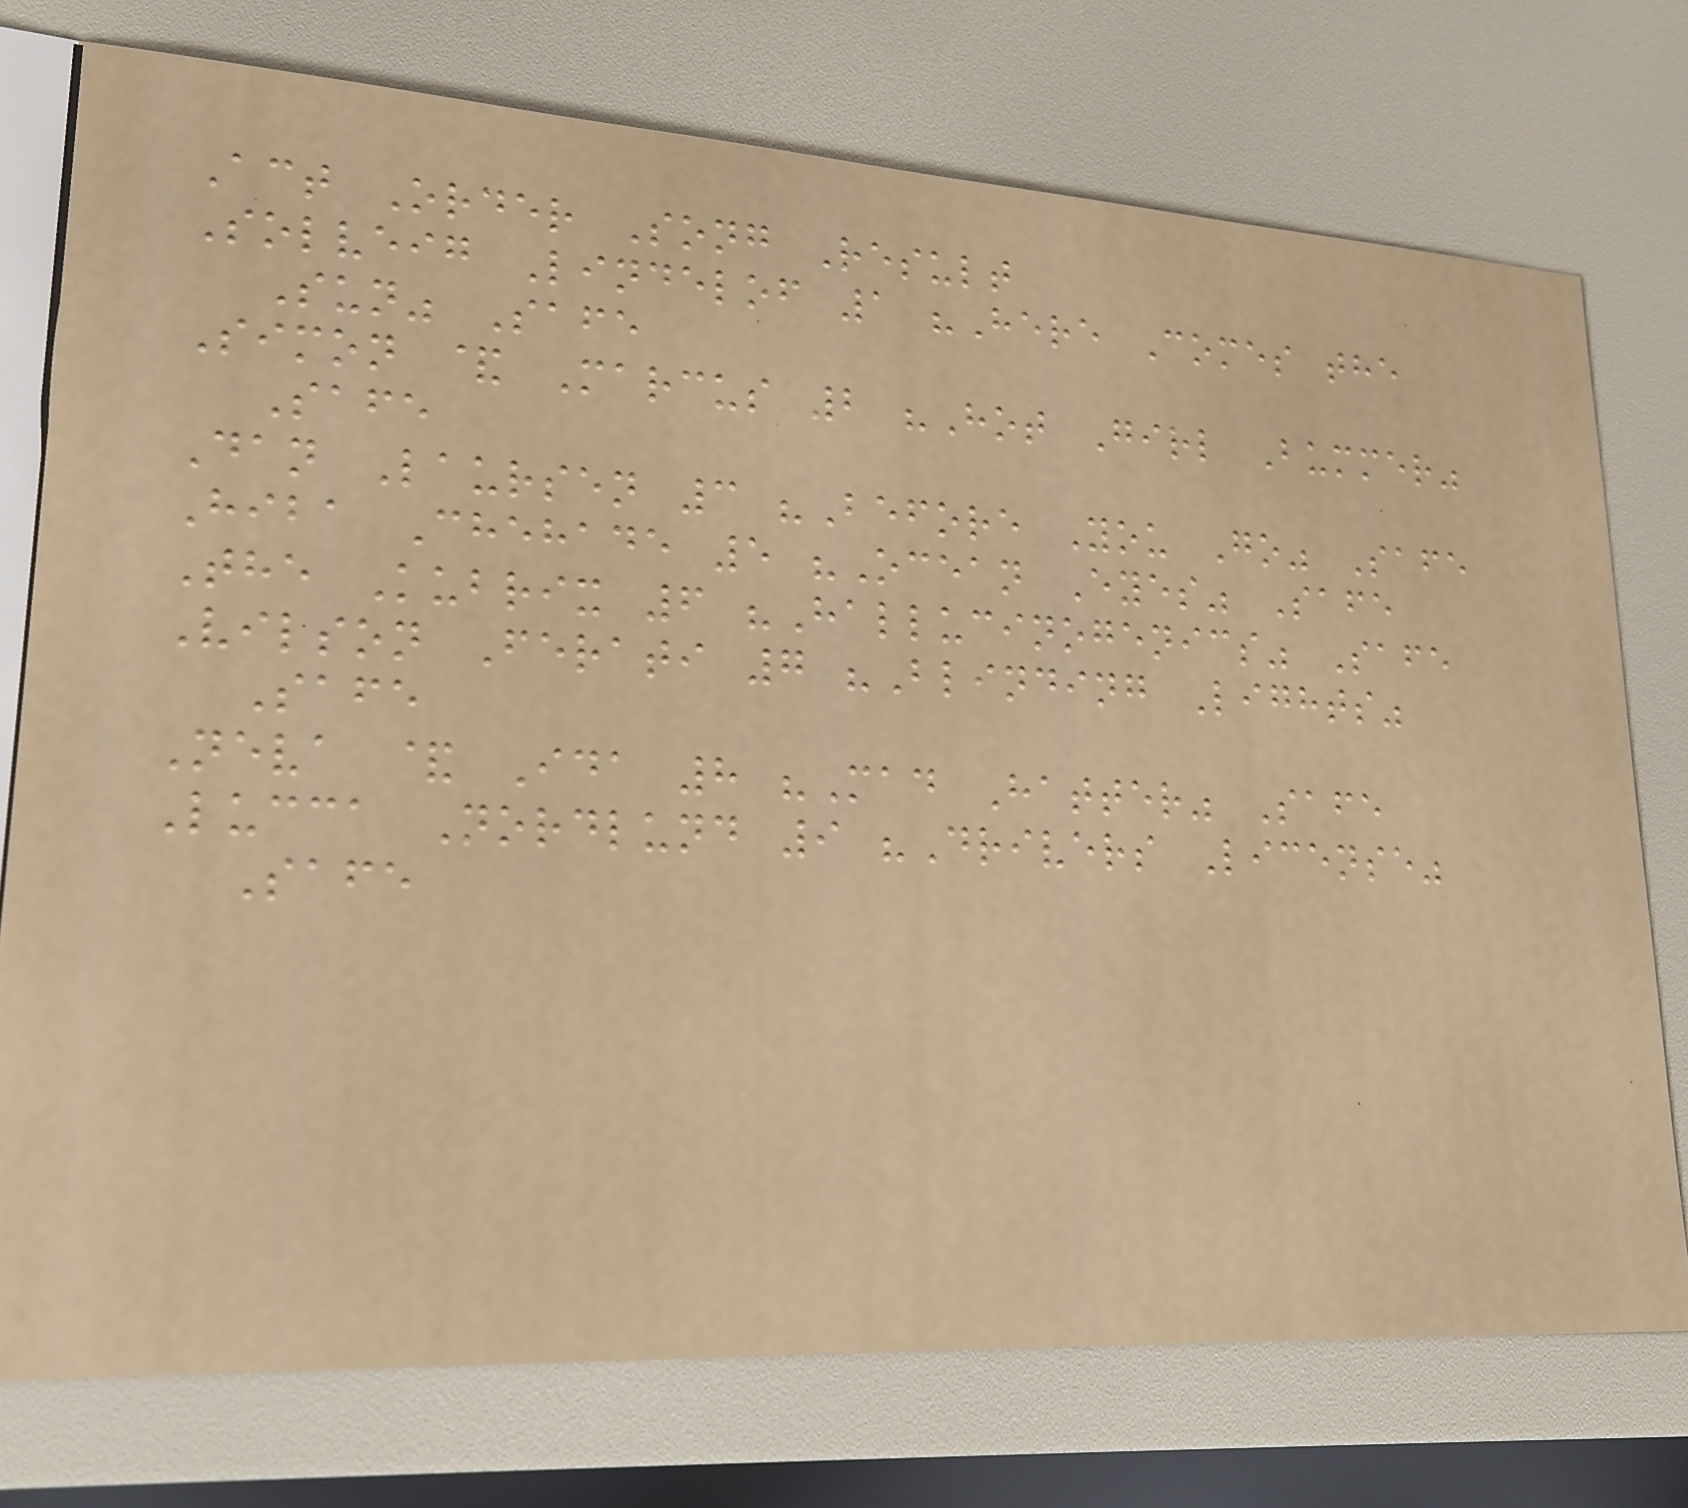Act Order Song Result
Solveig Lindelof 1 "Here Comes the
Sun" Safe
Simon & Marcus 2 "Hot Girl Bummer"
Safe
Dan Laursen 3 "Before You Go" Safe
Hiba Chehade 5 "Ocean Eyes" Safe
The Kubrix 6 "Hallucinogenics" Safe
Vilson Ferati 7 "Blinding Lights"
Safe
Neva & Ida 8 "Mad Hatter" Safe
Lucca Nordlund 9 "Drivers License"
Safe
